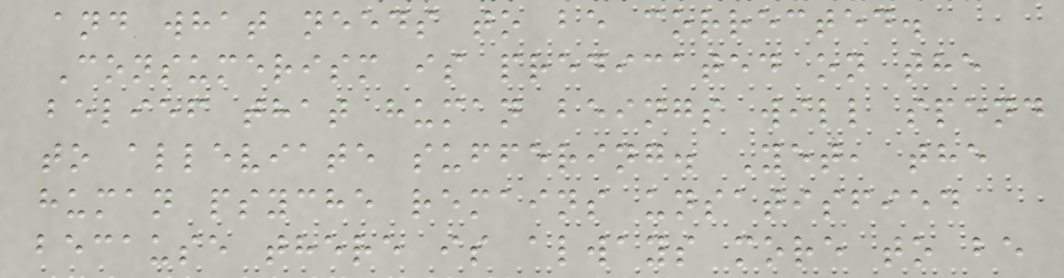and what needs to be corrected.
Consumerism is predicated on the
belief that human beings will spend
to alleviate suffering. Yet, the
human psyche remains unsatisfied
because there is always more to be
